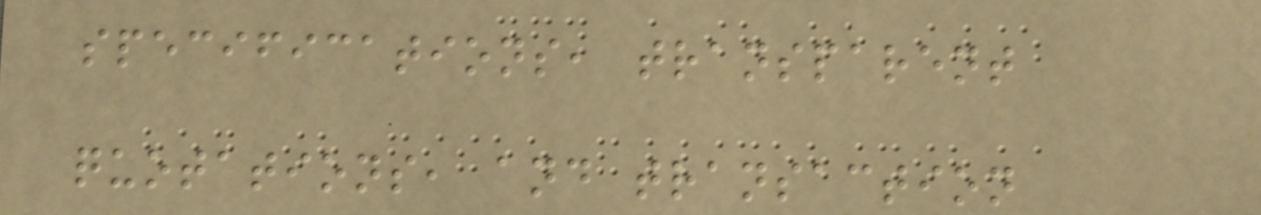specifications, transparent
quotations, and transaction
